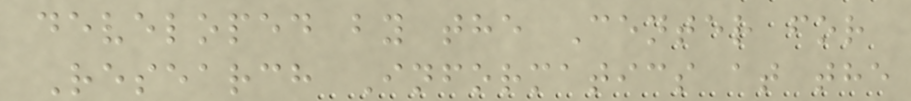developed by the Center for
Research Informatics at the
